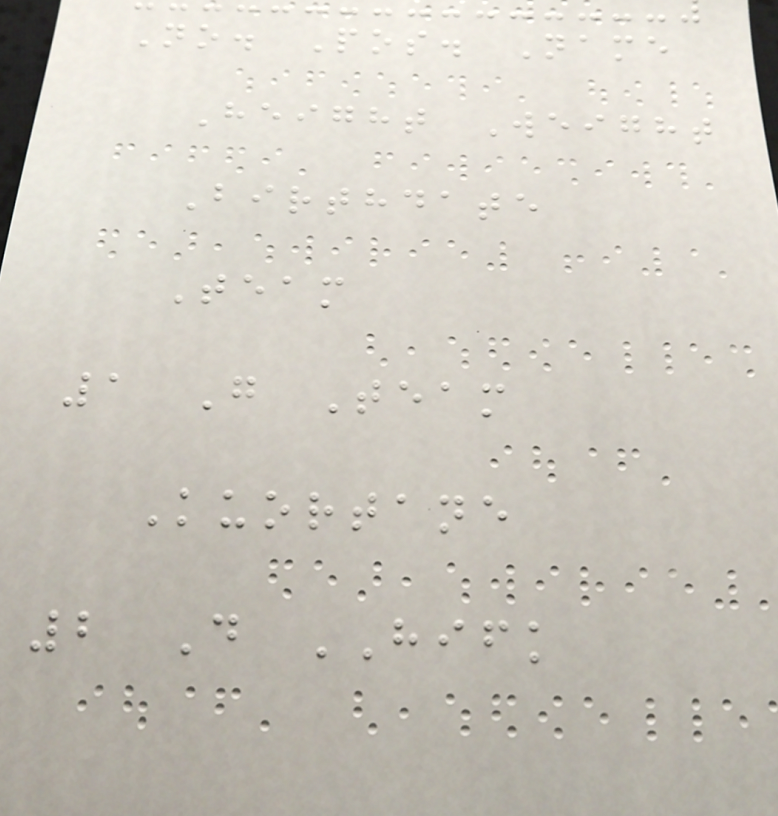No. Pos. Name
Height Weight
Birthdate
Team
1 G Team
Kuortane
2 D HIFK
